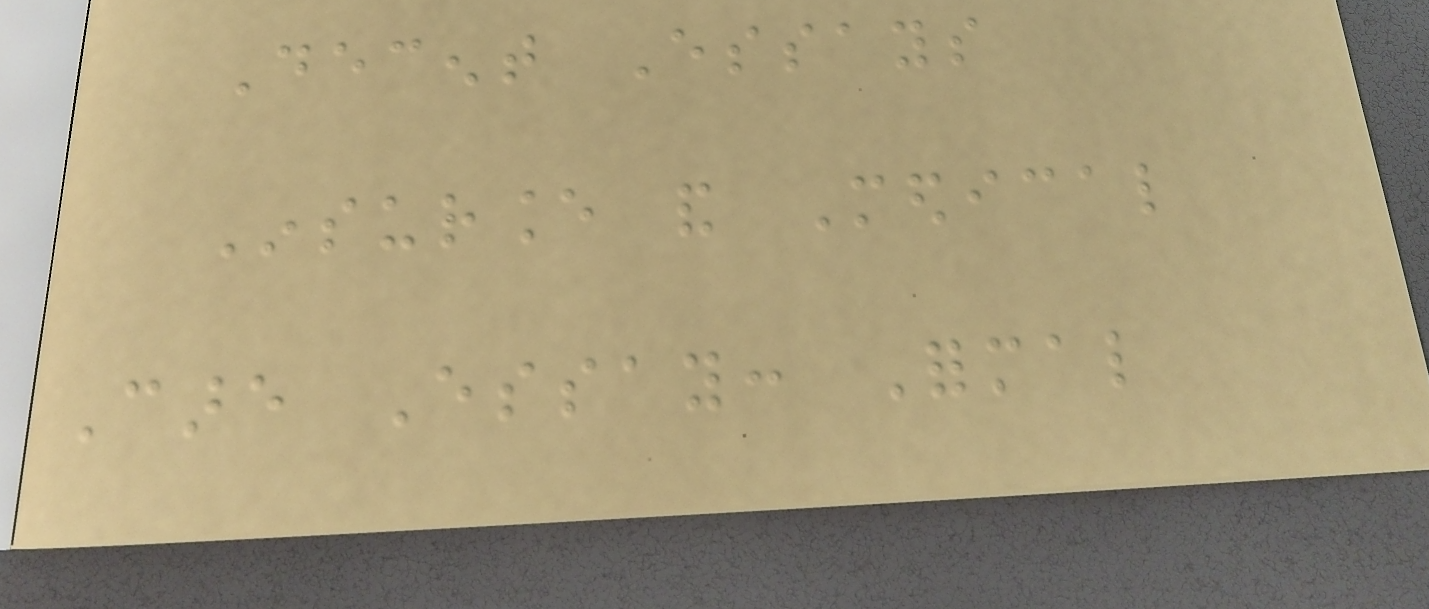Decent Essays
Insurance and Medical
Care Essay: Formal
